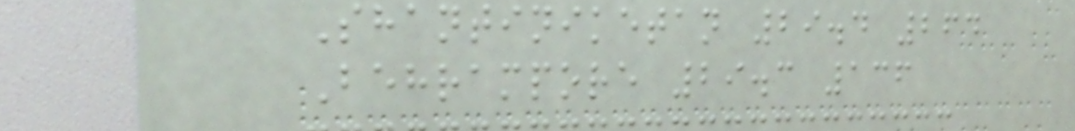Shantiniketan 29.4 264
Behrampore 29.3 136
